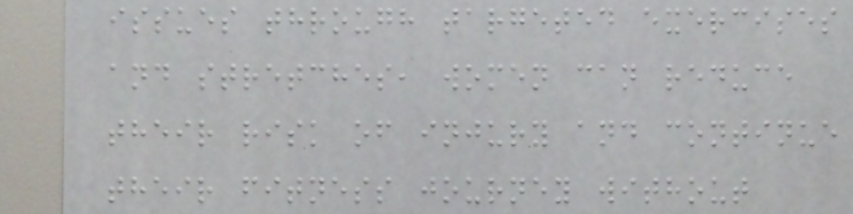issues through targeted exercises
and stretches, women can reduce
their risk of injury and continue
their fitness journey without
